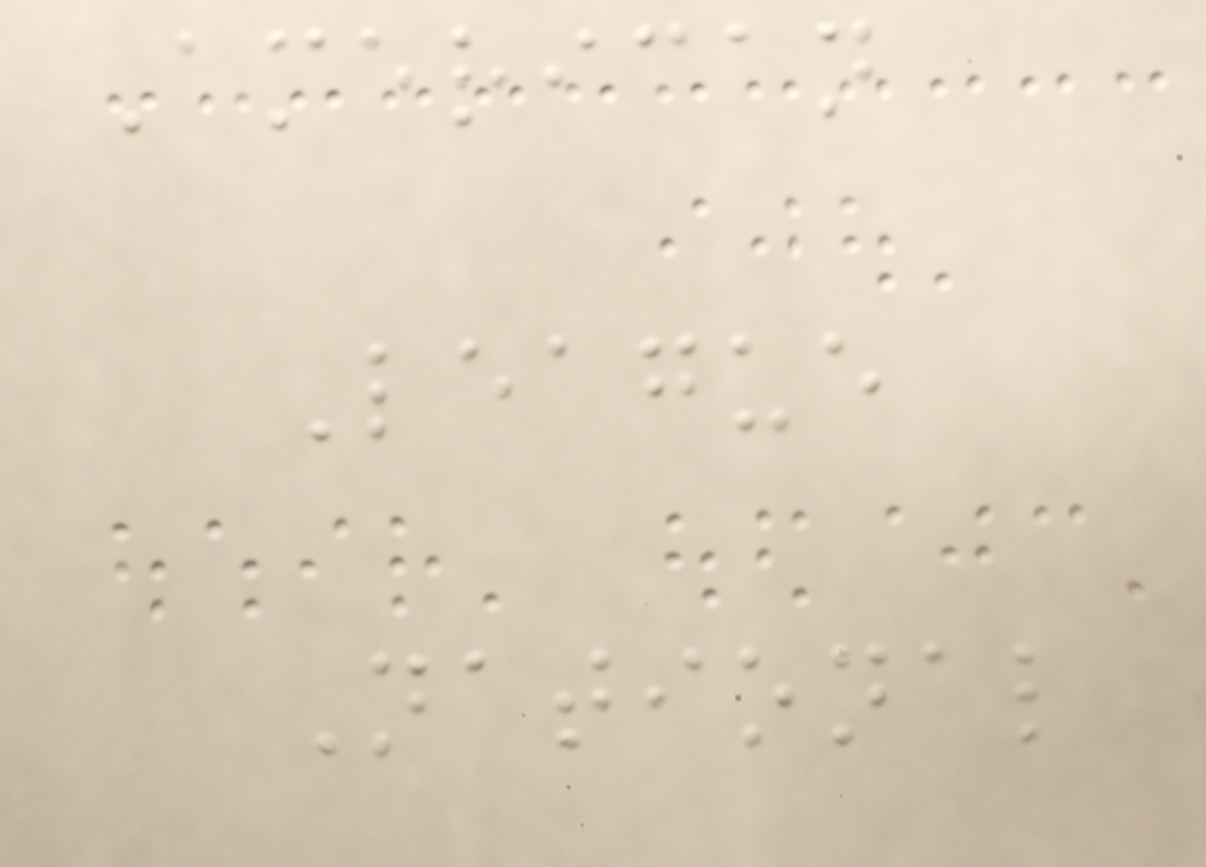American
League
National
